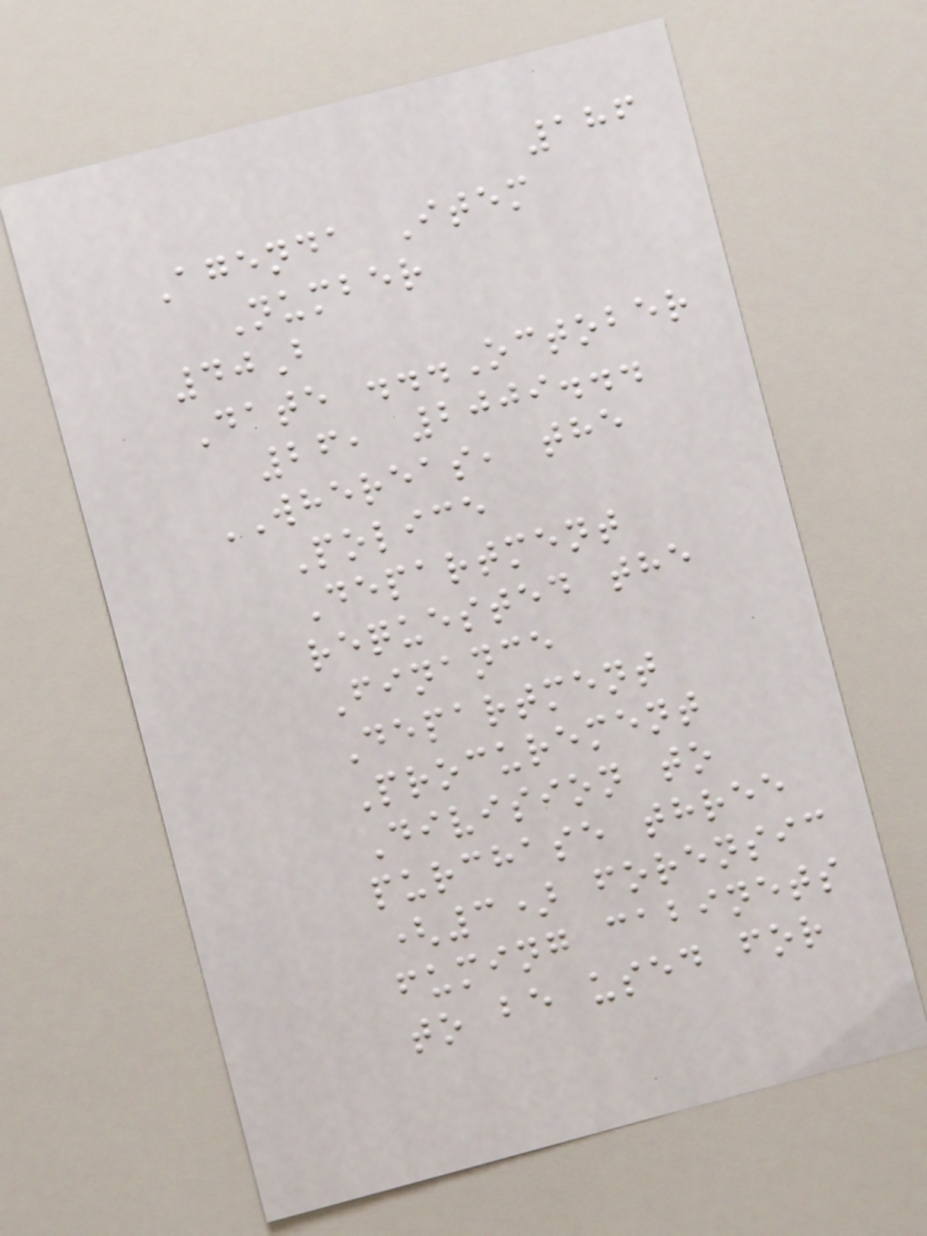186
Agenda Item
Number
40B
Date ...October
26, 2009...
WHEREAS, the
Police
Department
requested the
Finance
Department
Procurement
Division to
purchase three
(3) forensic
fuming cabinets
to be used for
